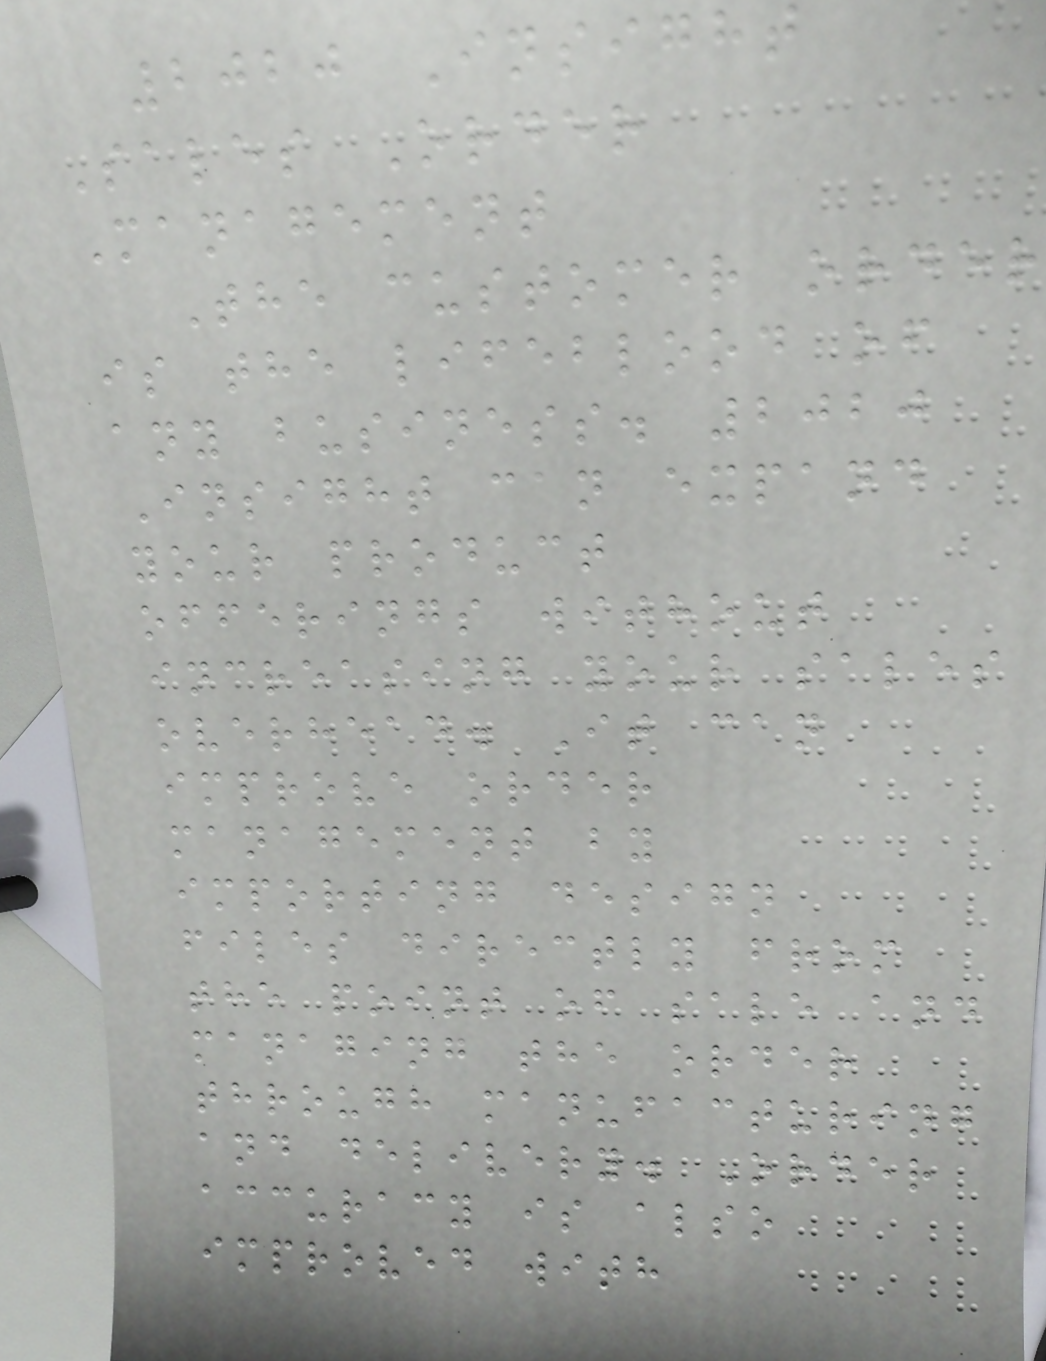2020 Insight
Sales Order
Management
The customer order
is the lifeblood of
any business. 2020
Insight can expand
your product
offerings without
increasing your sales
overhead. It can
improve order
management by
importing design
files directly from
the point of sale and
managing the order
through manufacturing
and delivery. Order
accuracy is also
improved with
